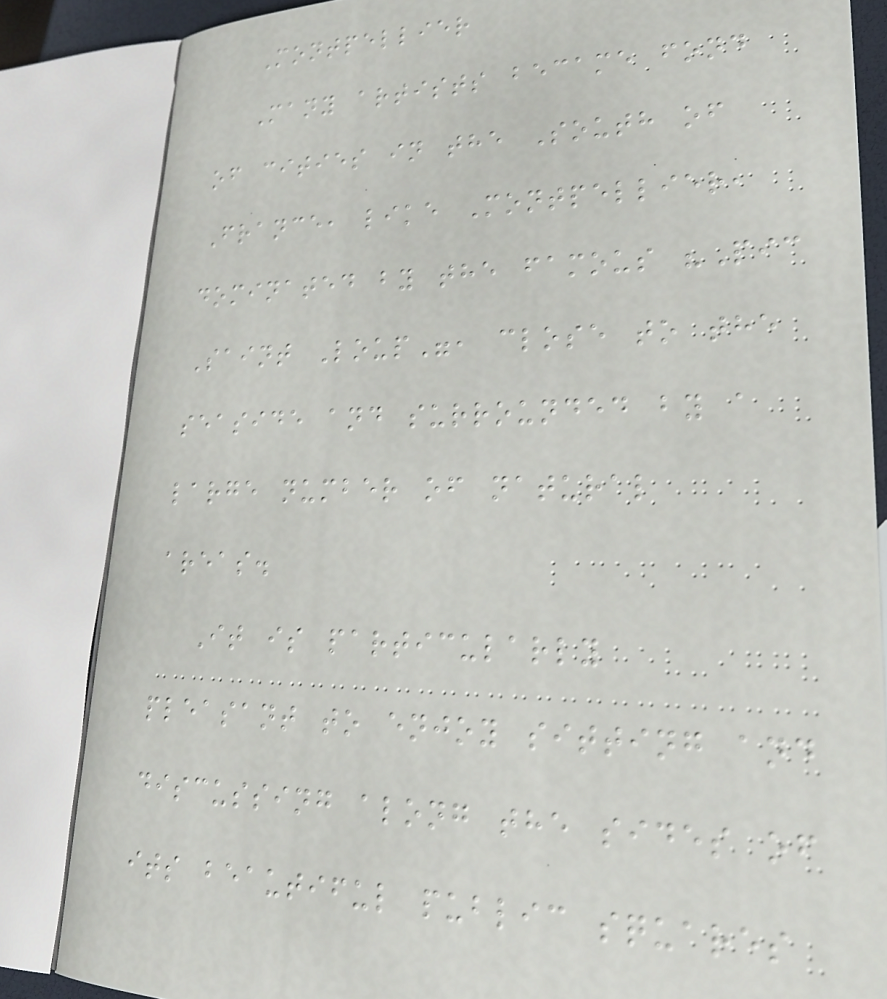Montpellier
Many artists became fond
of cities in the South of
France, like Montpellier,
dominated by the famous "Pic
Saint Loup", close to the
seaside and surrounded by a
large number of natural
areas.
It is particularly
pleasant to enjoy sitting and
discussing along the sides of
its beautiful public squares
